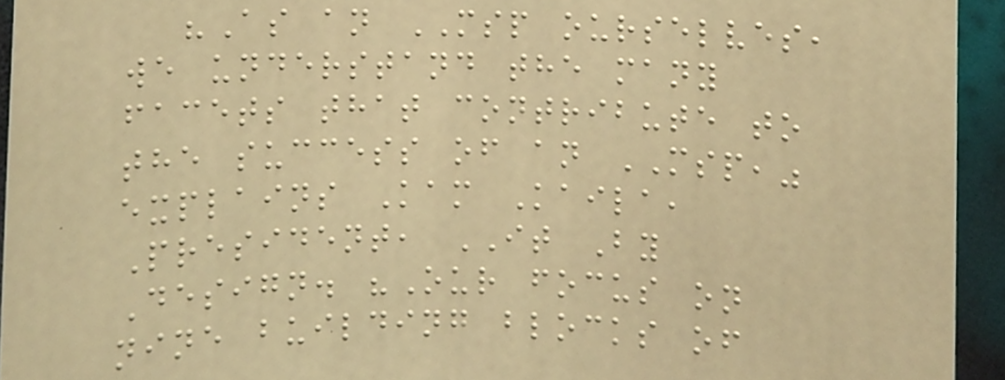"As an MSP ourselves,
we understand the many
facets that contribute to
the success of an MSP,"
explains Kam Kaila,
President, IT By
Design. "Our focus on
nine building blocks of
